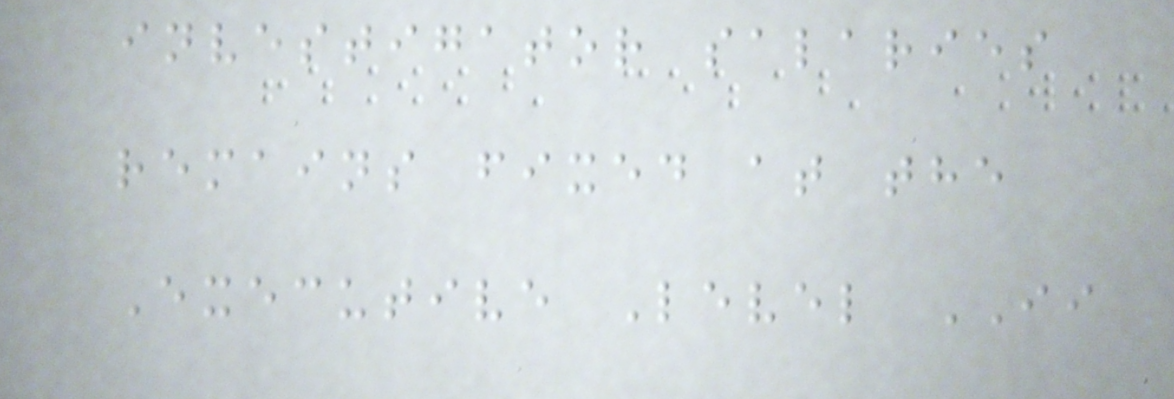investigator salaries
remains fixed at the
Executive Level II
